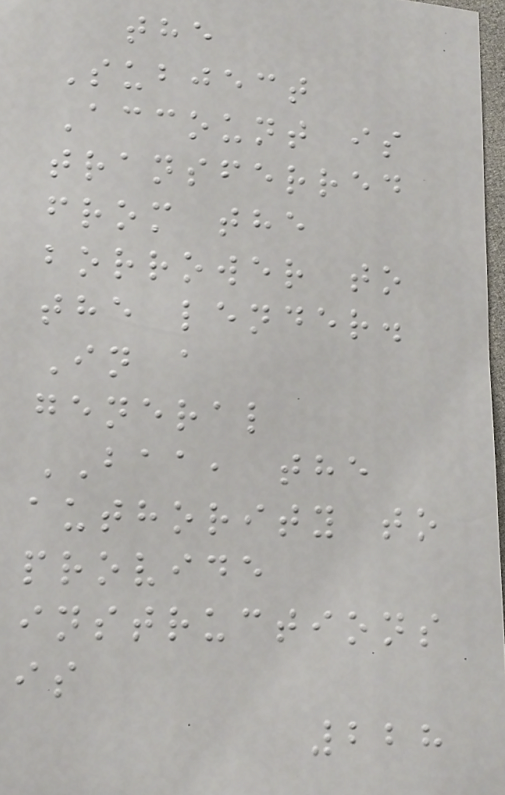the
Subject
Account is
transferred
from the
borrower to
the lender.
In a
general
BAA, the
authority to
provide
instructions
is
228
